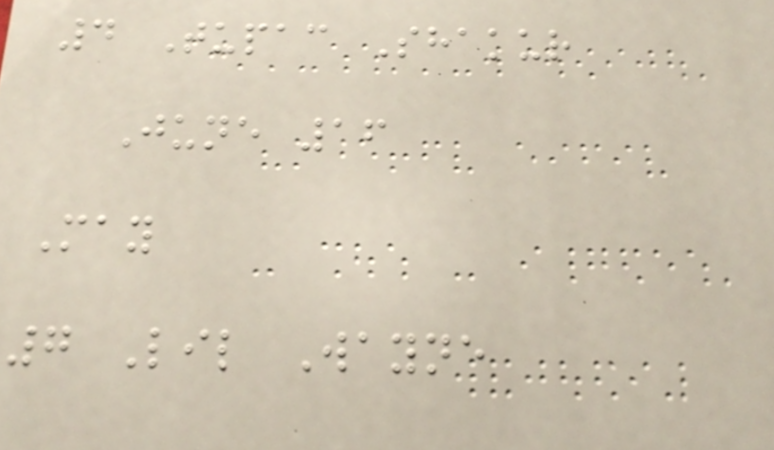4 Tupac Shakur
June 16
May
7 Lil Wayne
